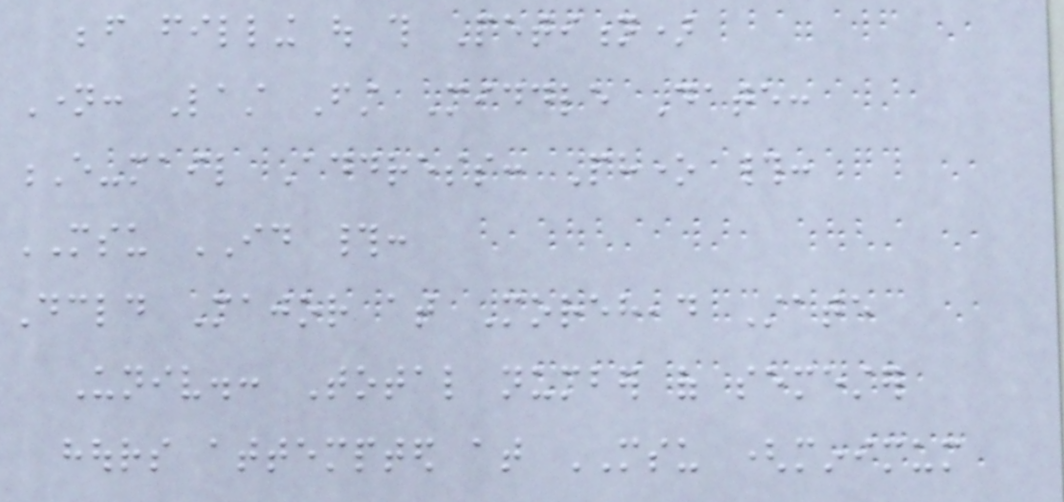before filling out this Petition)
Name: Last First Middle Date:
E-mail Address: Phone #:
MSU ID #:
Declared Major at Morehead State
Univ.: Total number of semester
hours attempted at MSU (minimum
